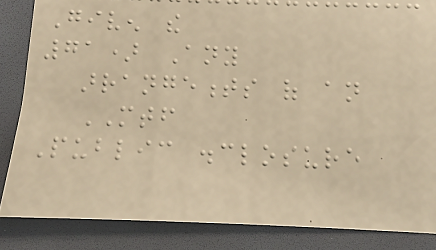Given the
71) Any
arrangements of an
MTF
Public disclosure
